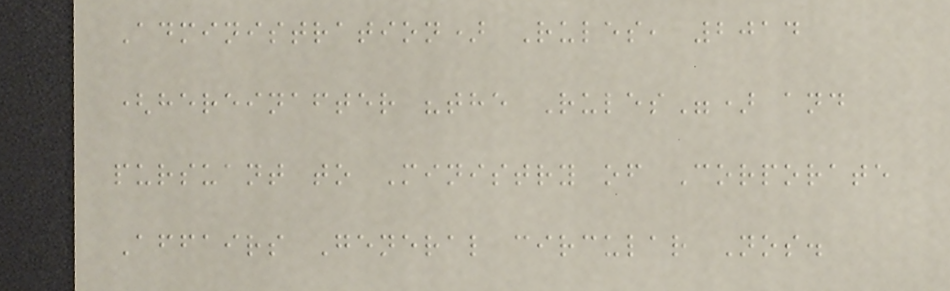Administration) Rules, 2014
(hereinafter "the Rules") and
pursuant to Ministry of Corporate
Affairs General circular Nos.
